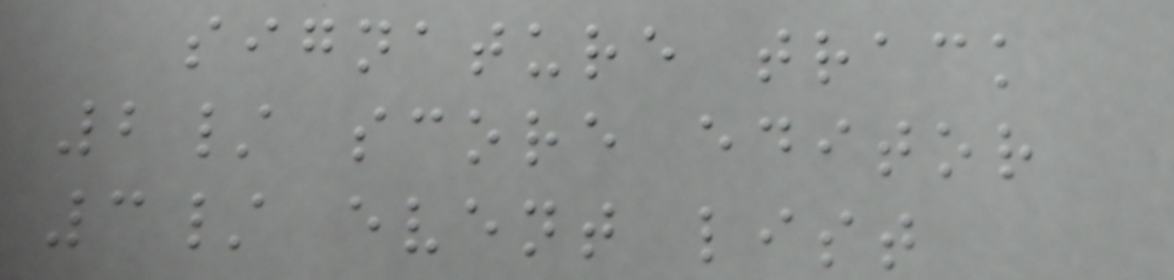signature track
2/ score editor
3/ event list
